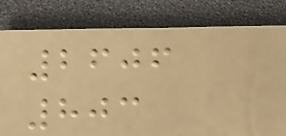2606
803
